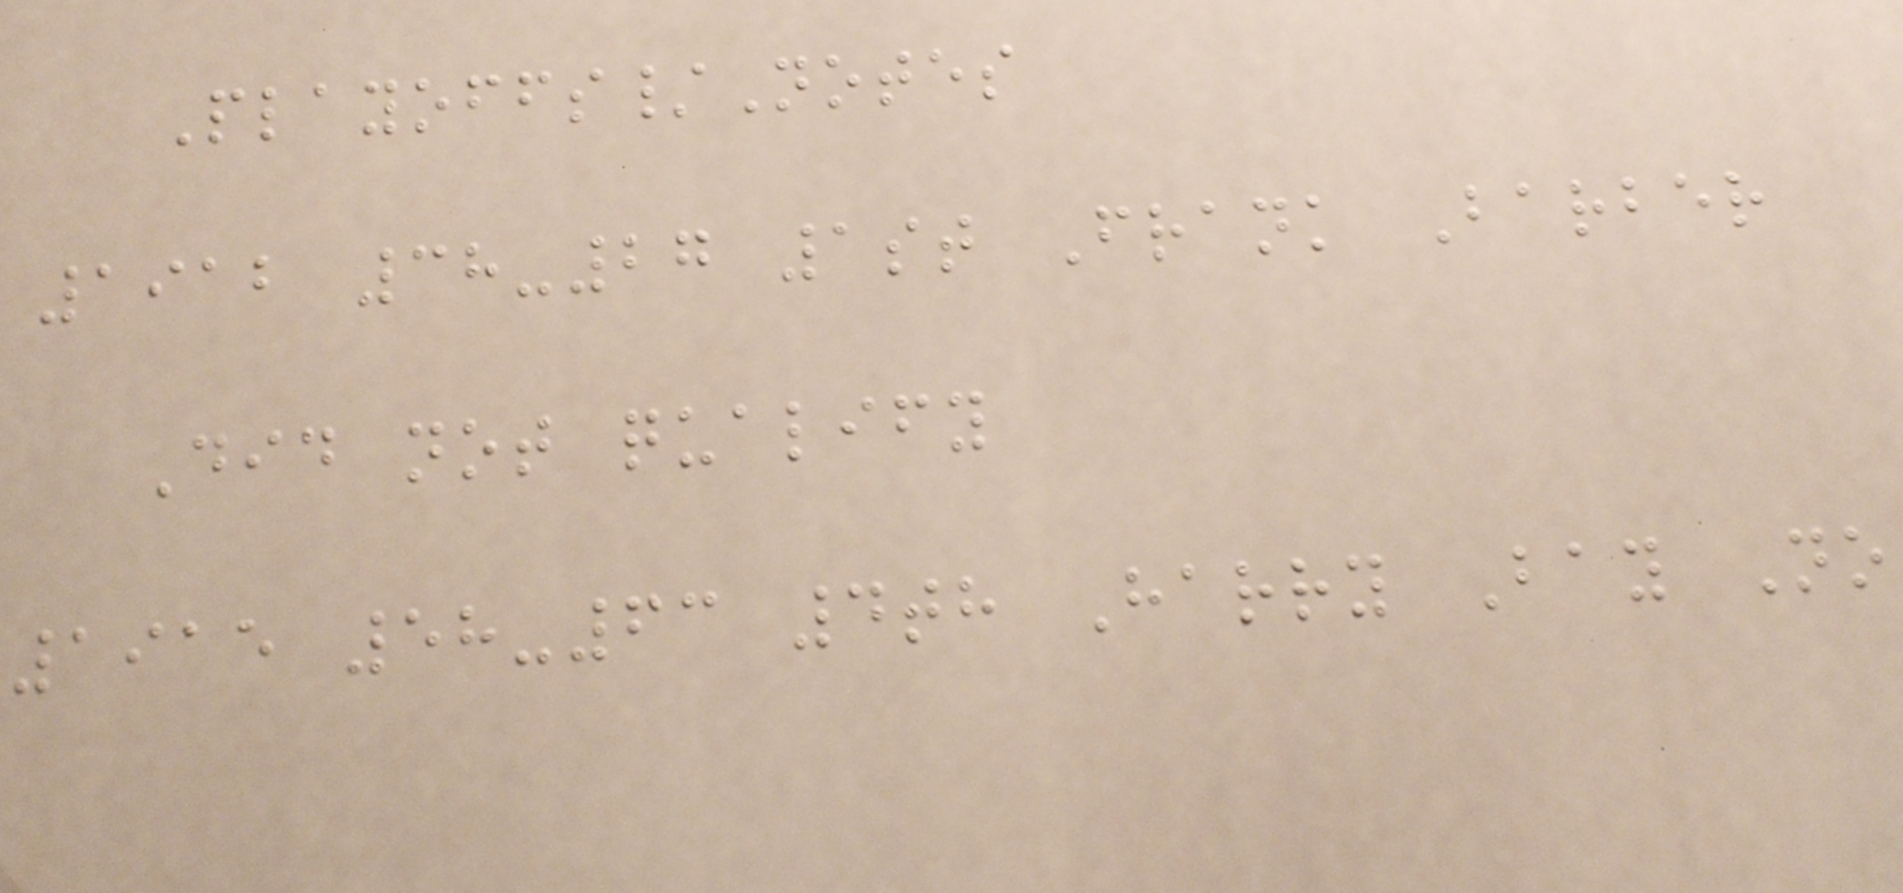Playoffs/Notes
1912 38-27 1st Frank Barber
Did not qualify
1915 58-63 4th Harry Bay No
